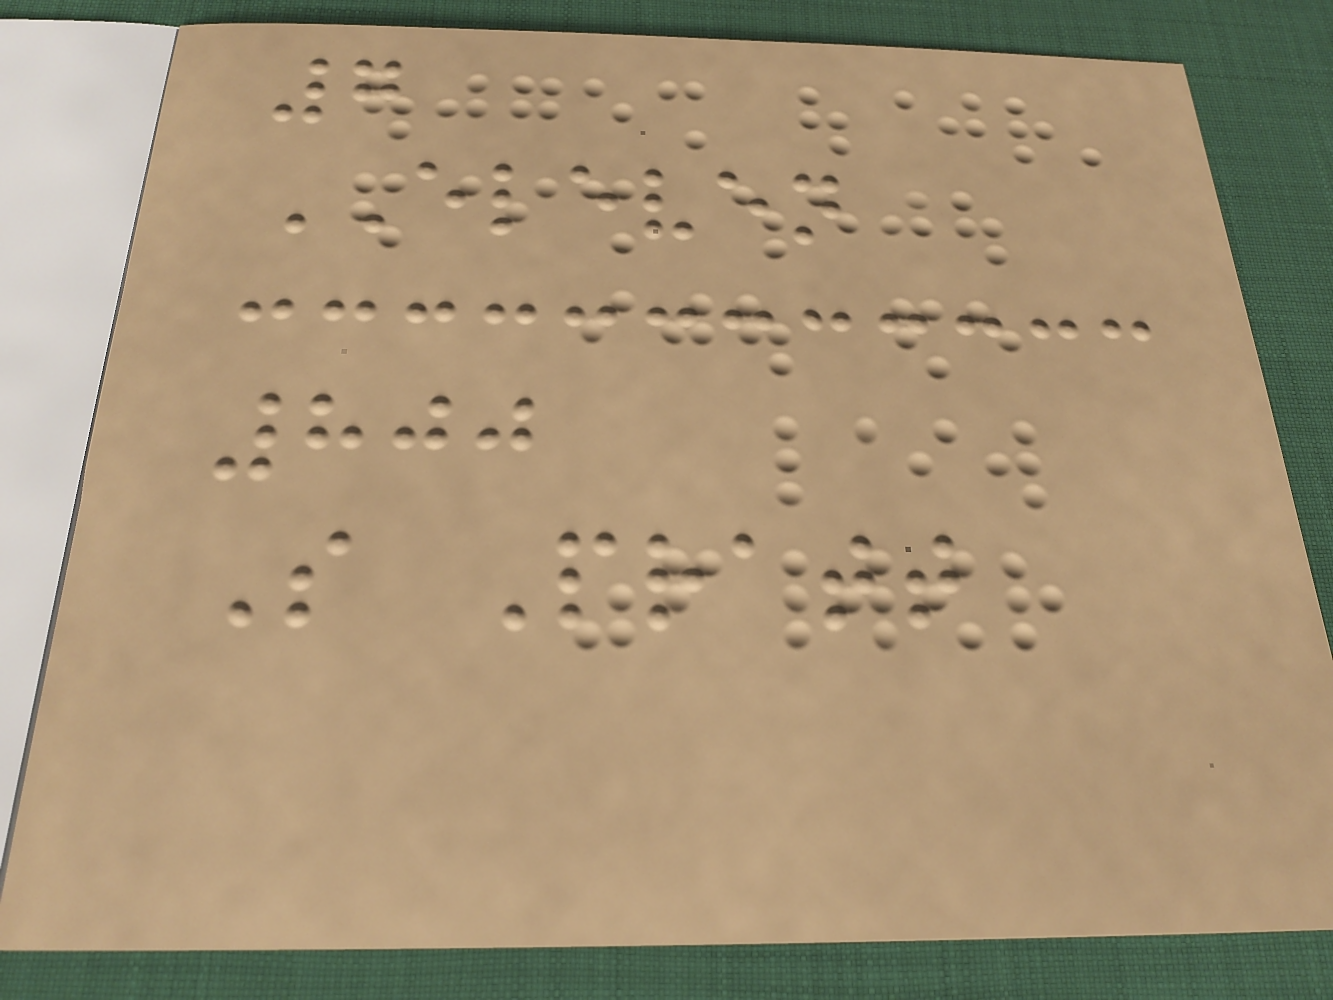7
ELEVEN
800
S Pratt
